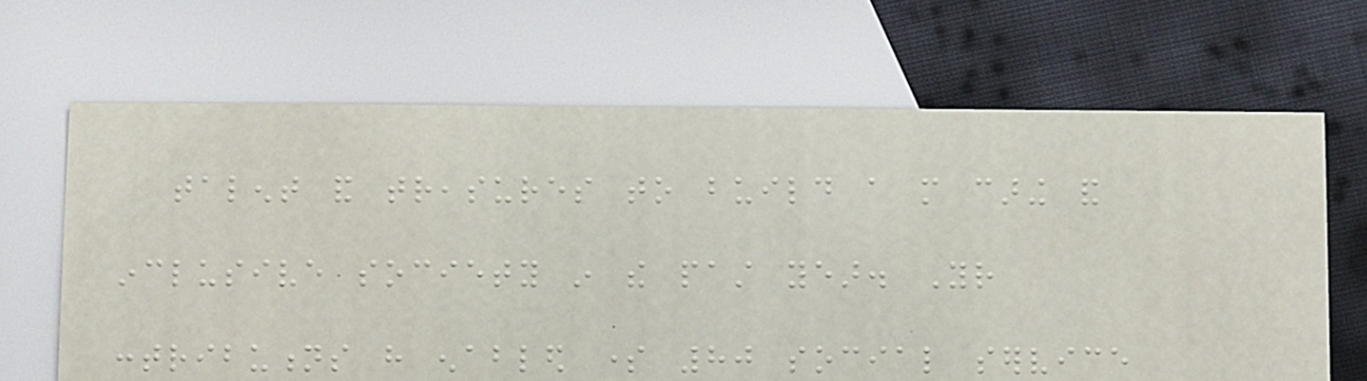talent and treasures to build a more caring and
inclusive society in the past year. Your
contributions have enabled some 80 social service
